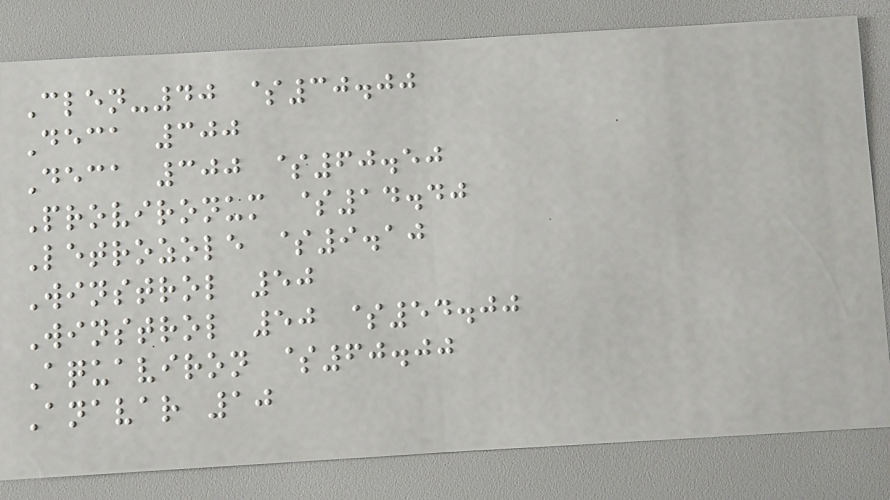Clen-40 $30.00
Deca 300
Deca 300 $60.50
Provironum $14.40
Letrozole $9.10
Winstrol 50
Winstrol 50 $54.00
Aquaviron $60.00
Anavar 10
